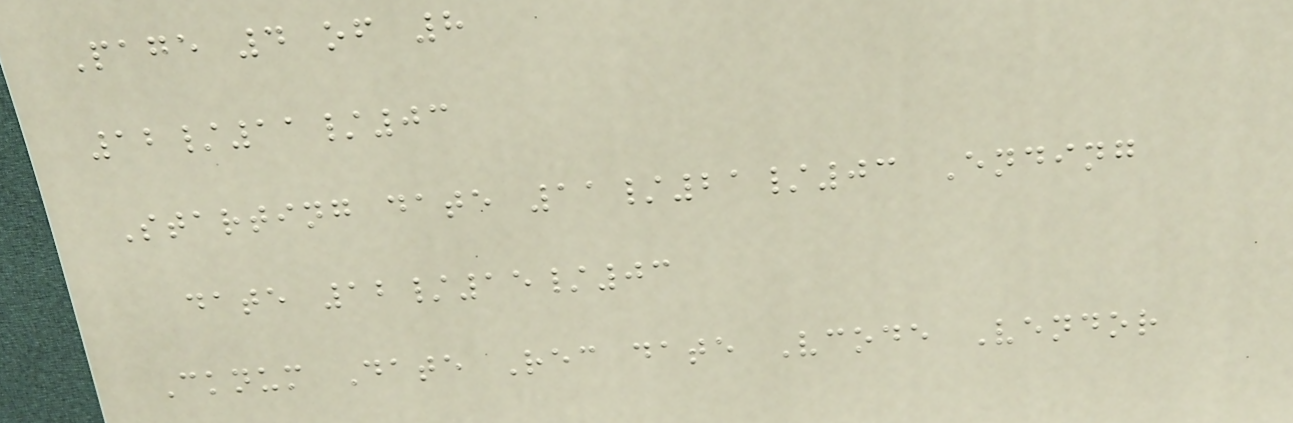Page 4 of 8
12/11/03
Starting date 11/21/03 Ending
date 12/15/03
Cknum Date Rec date Vcode Vendor
